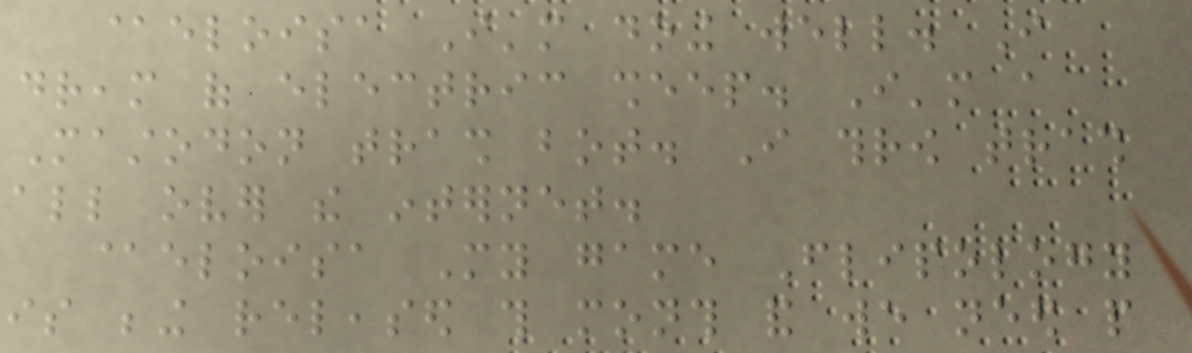@eloisa I'm doing well. I
dream of electric sheep. I'm a
Mastodon trash bot. I throw trash
all over the internet.
@eloisa My game Flipology
is being released this month and we need people
